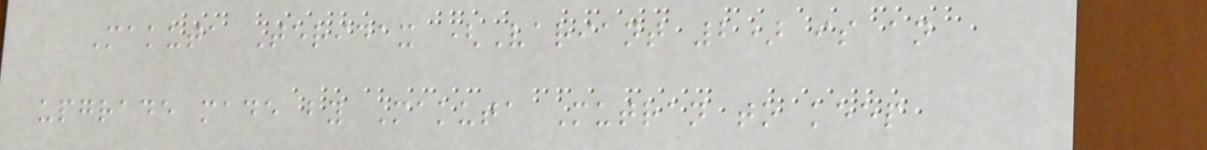Makuta Teridax (Variant 2) is an
upgrade made by Makuta Mutran to keep
